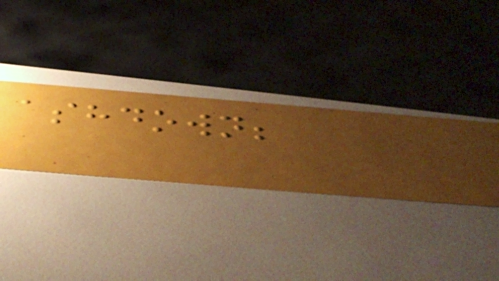ashdown;
